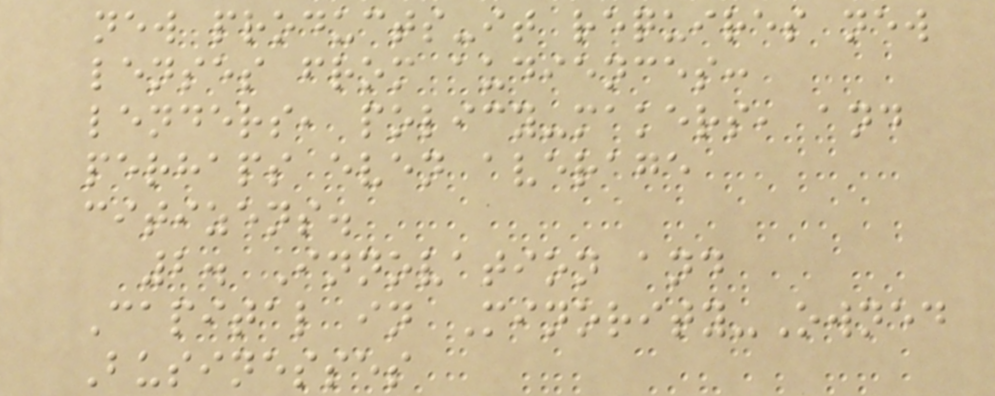new products-it requires new
lenses from audiences:
lenders, policy-makers, and
perhaps even average
citizens.
2. Innovation and
Capital in Minority-Owned
Businesses
